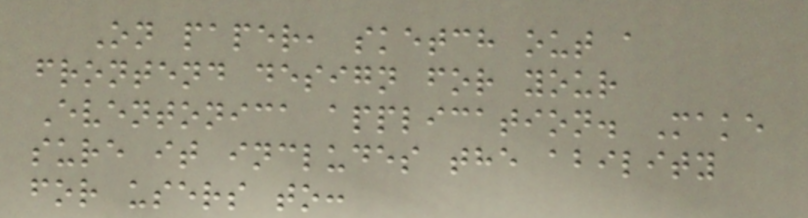On paper, sketch out a
frontend design for your
Eventonica application. Make
sure it includes the ability
for users to:
